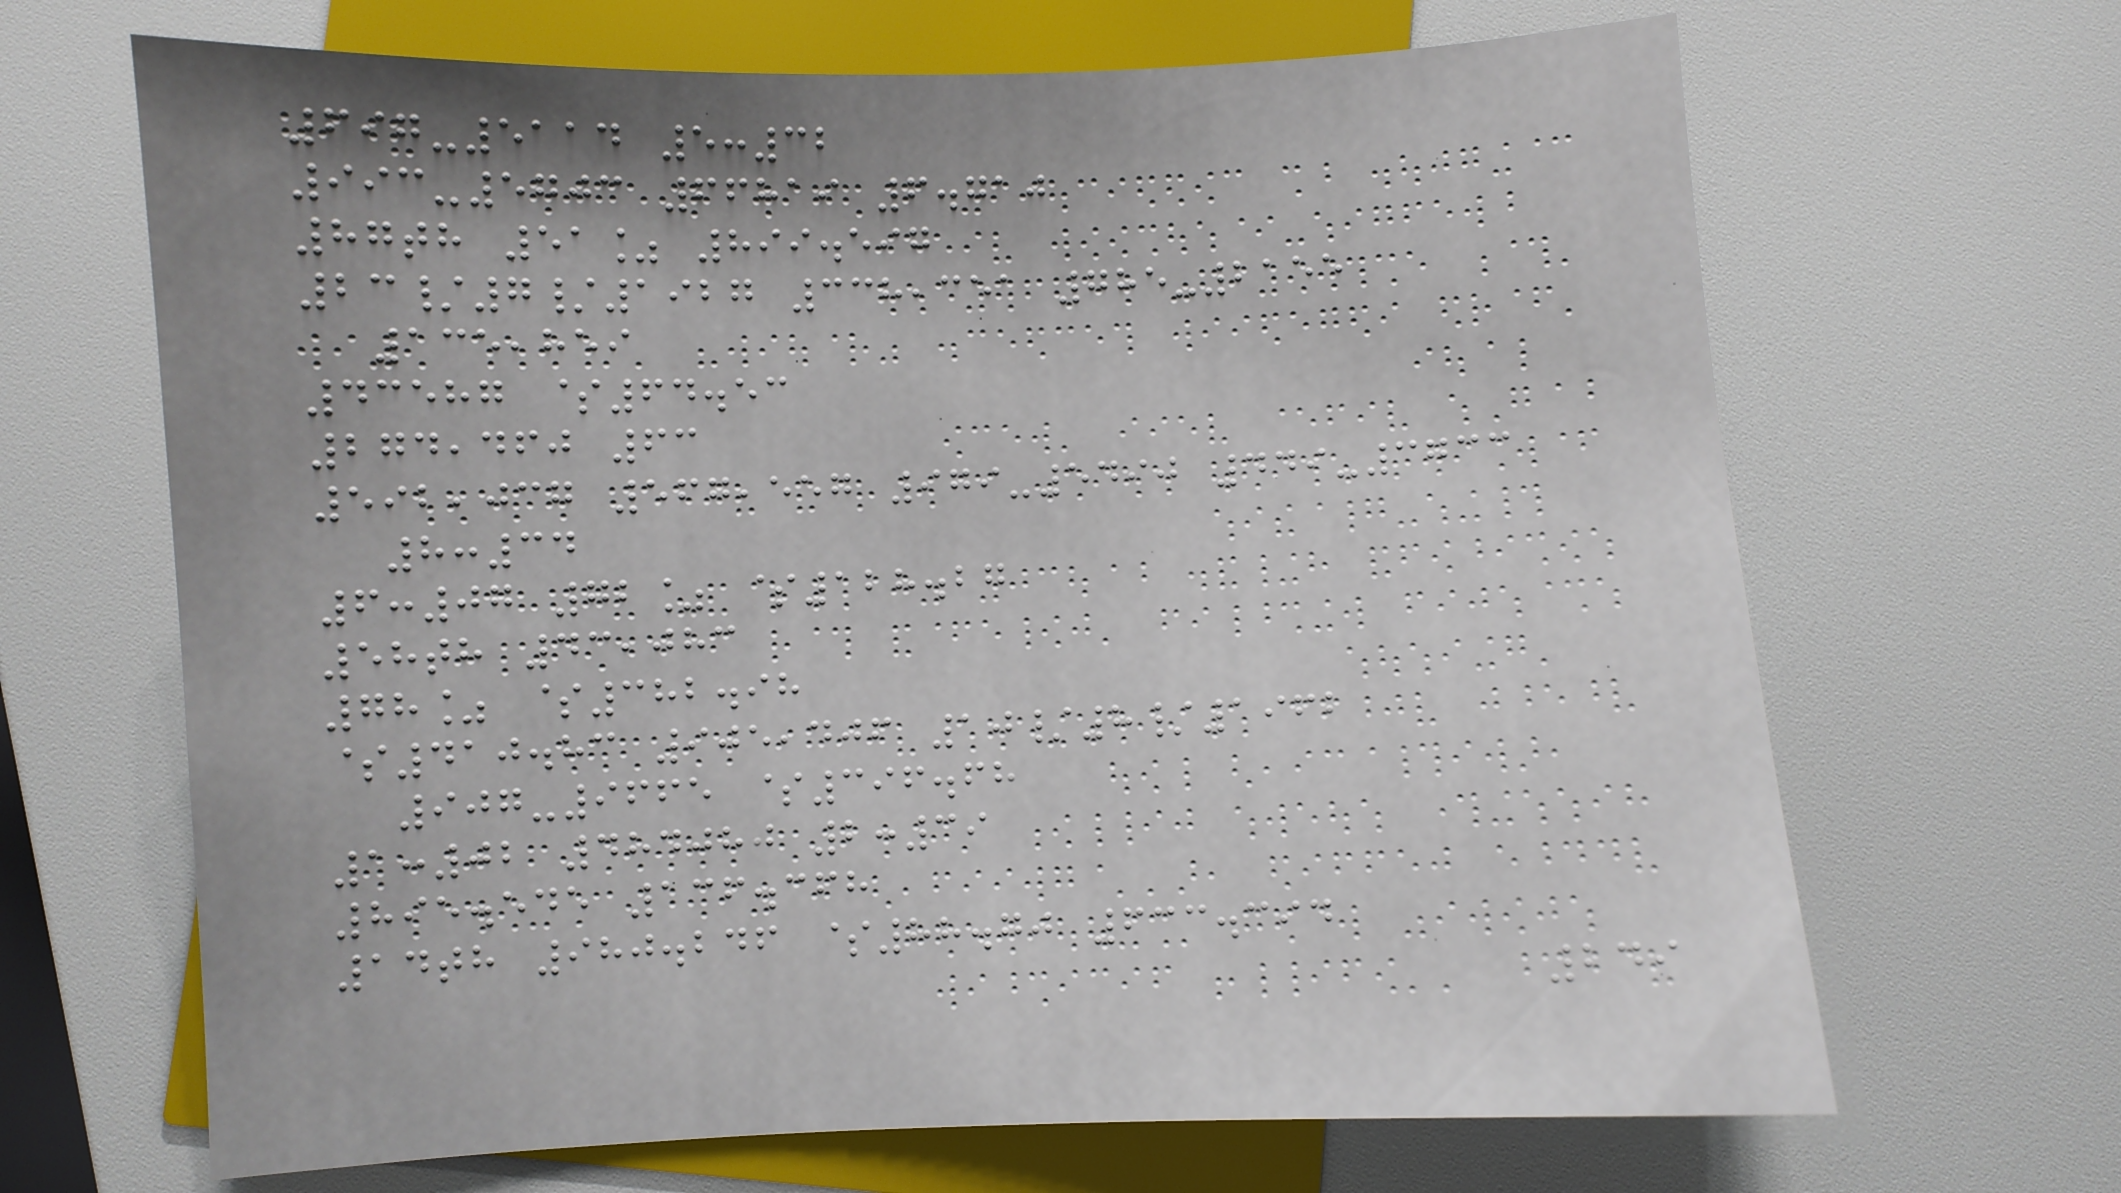697-5114 5:32
993-5703 66819 6.710
87th 51% 899.597
23/7/1927 338,351 785-2155
135,859
43587 $64.53
274,460 63
592,037 567,557 979-5490 449-3733
8:34
6:07 72% $128.27
58th 43,083
78% $382.98
$410.83 905,406 10/8/1962
907-9665 $396.68
1:02 484080 2:39
895.545 136.368
14th 980.246 $88.70 633.394
249
